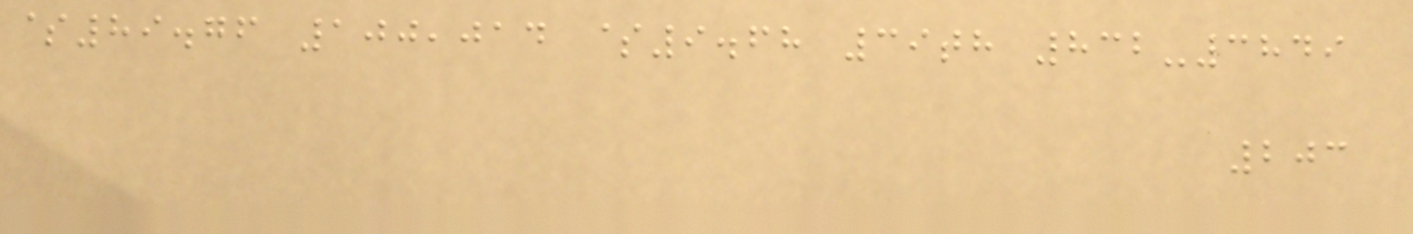$89.76 100,014 $9.68 39th 832-3849
203
